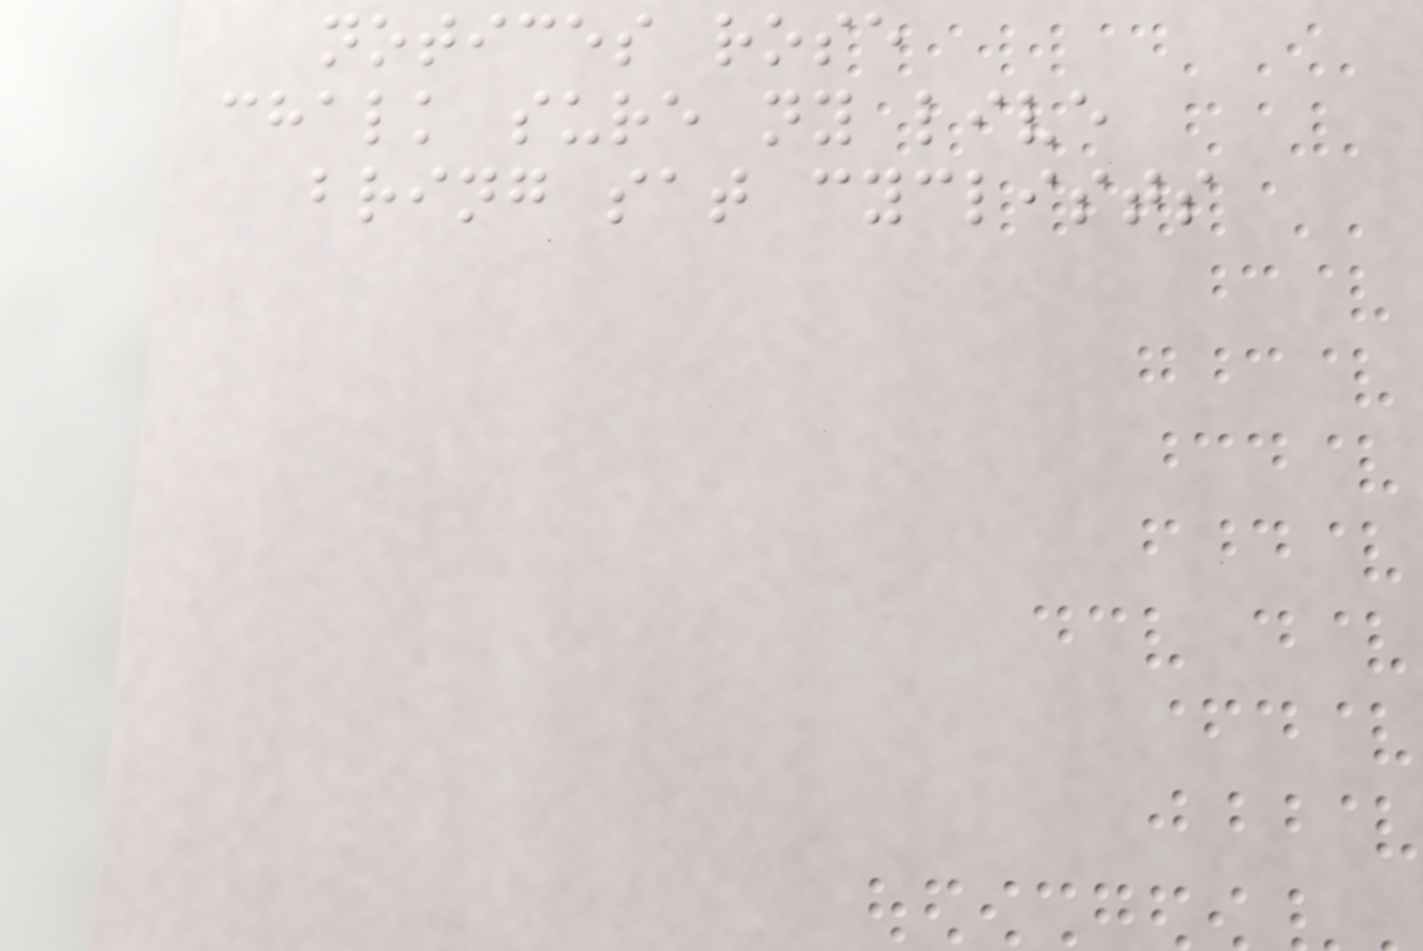notices rose
chalk sure ny live
bring sat cyclists
